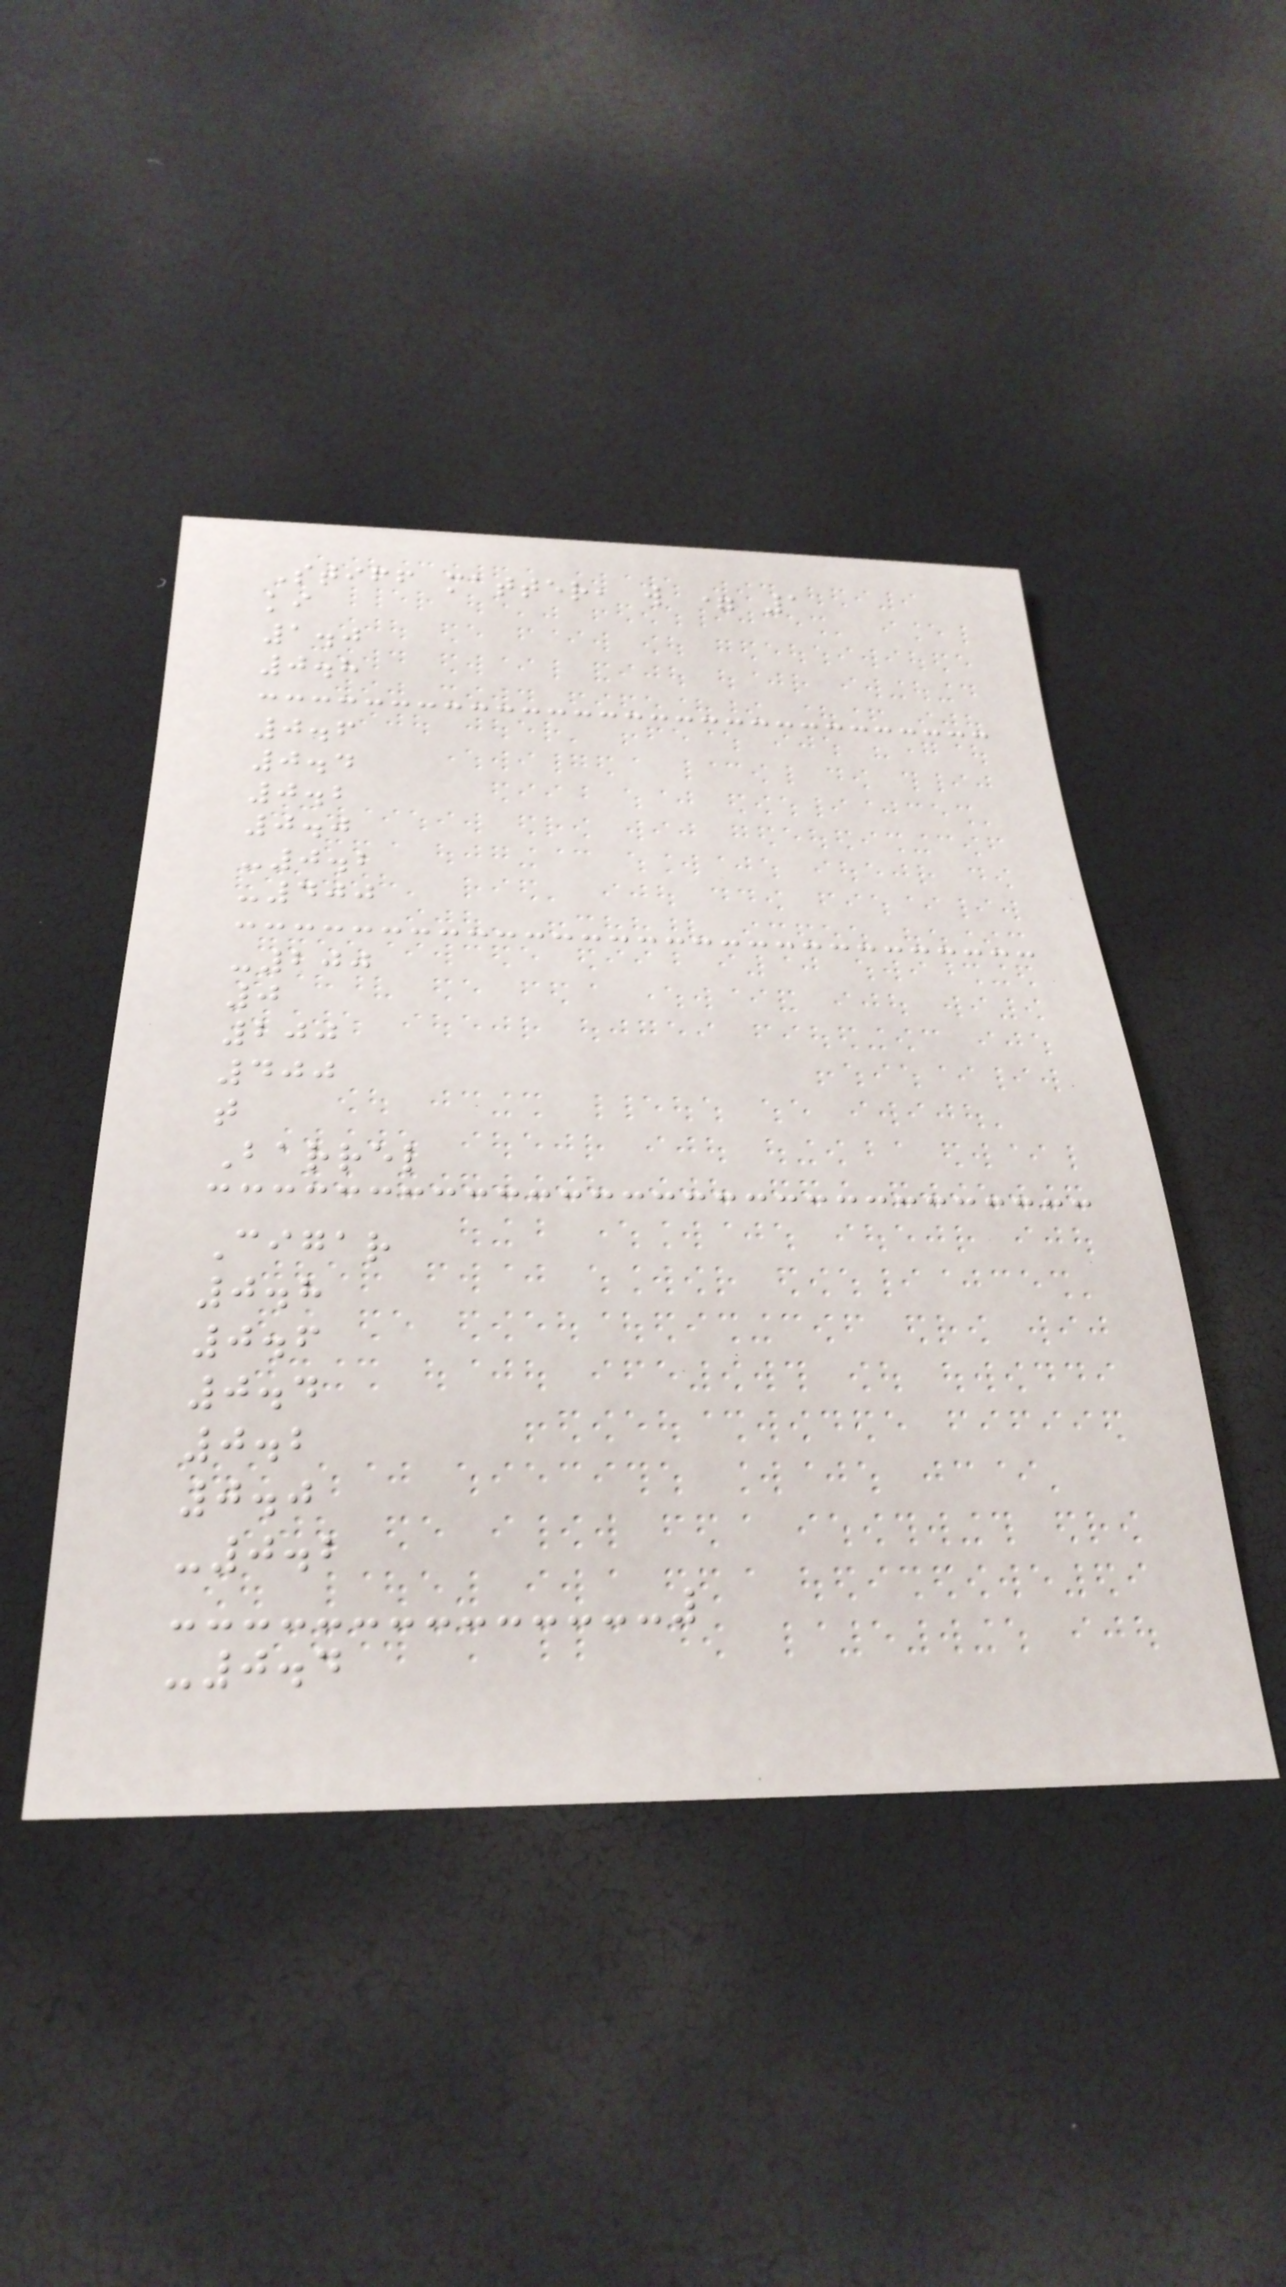Stiff matter, w = 1
ki
1.0
0.8
0.6
0.4
0.2
0.0
-0.2
-400
-200
0
200
400
t
Barrel
Cigar
0.8
0.6
0.4
0.2
0.0
-0.2
-0.4
